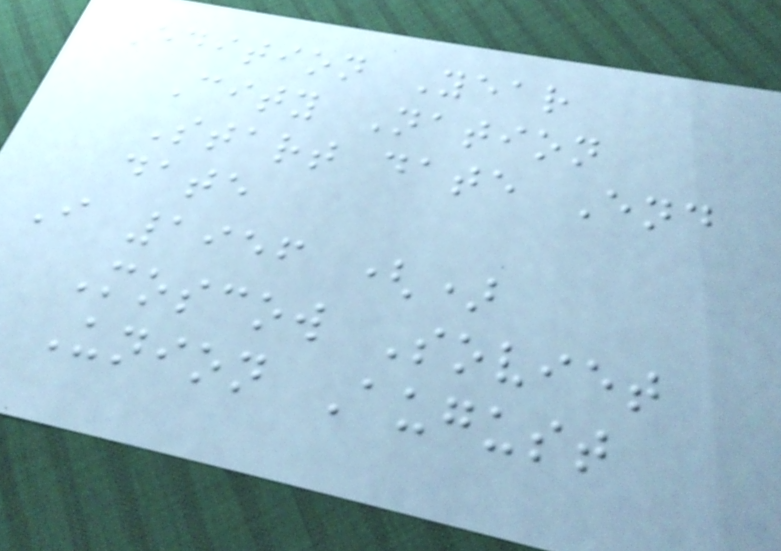Edition Year
City Nation
Start date End
date
I 1956 ()
Moscow Soviet
Union August
